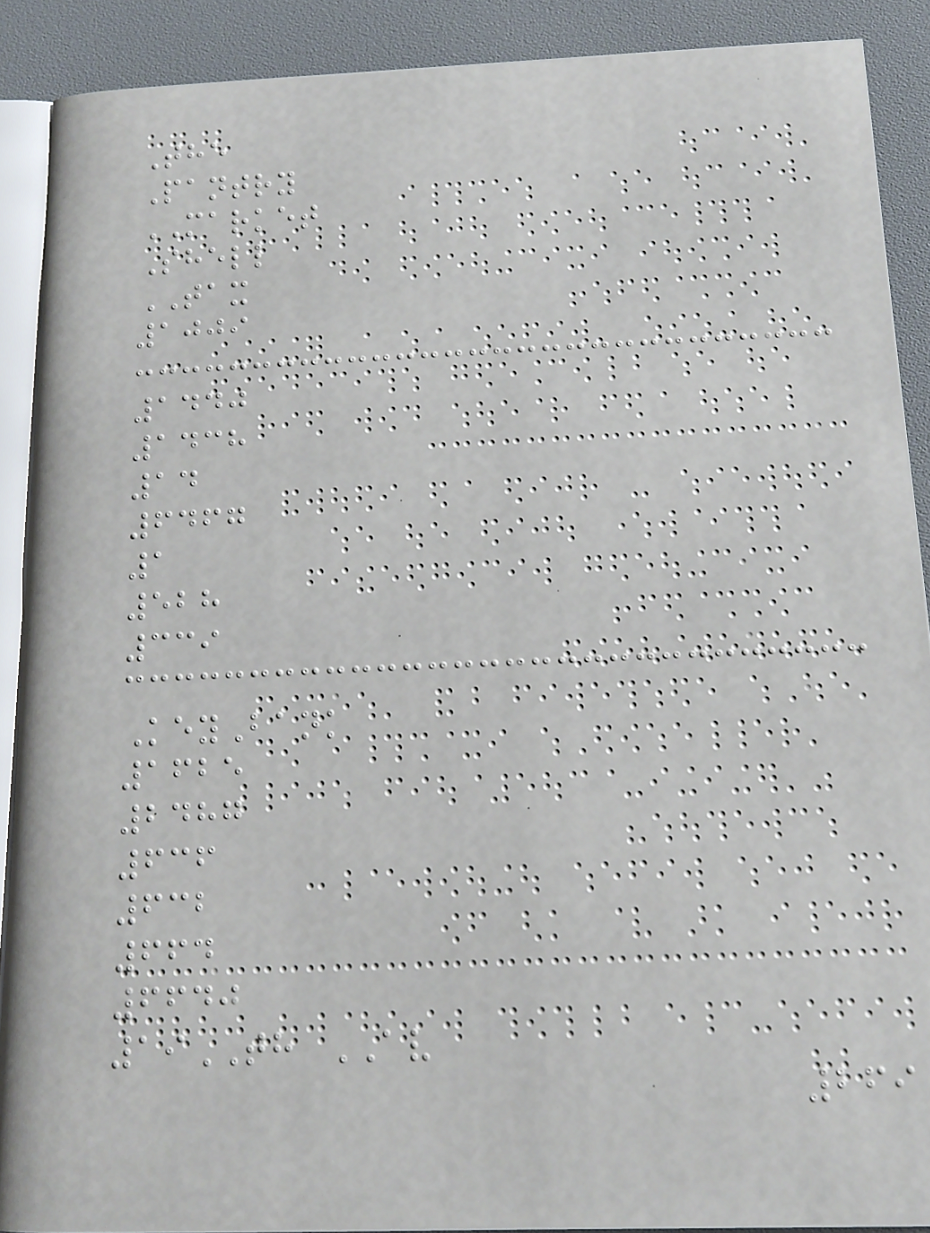The
Pantry
MARKET
Shell
TAX
1009
1440
1438
14
6467
1
528
339
KeyBank
1625
2487
636
632
664
6640
19TH AV
269
